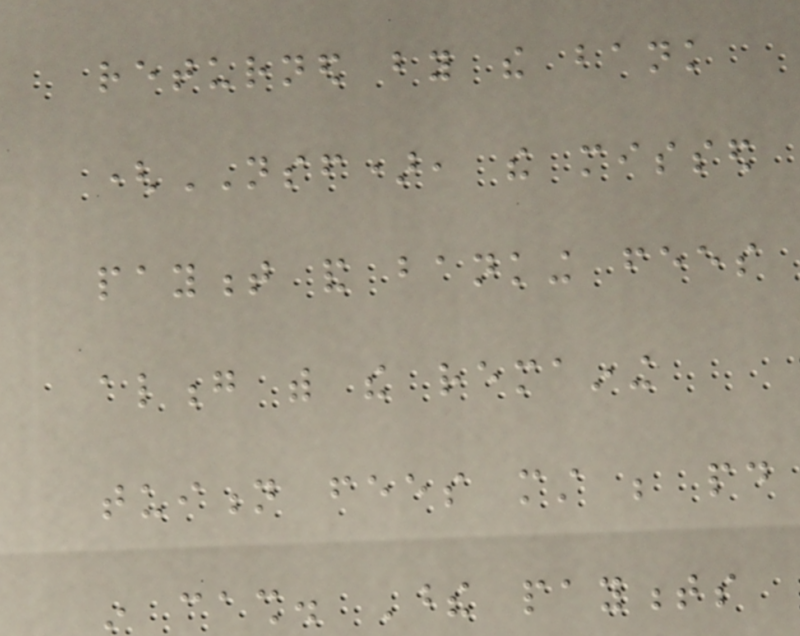returned by the bank
(NSF), the missed
payment and banking fees
along with the remaining
tuition fees must be paid
in cash. These payments
